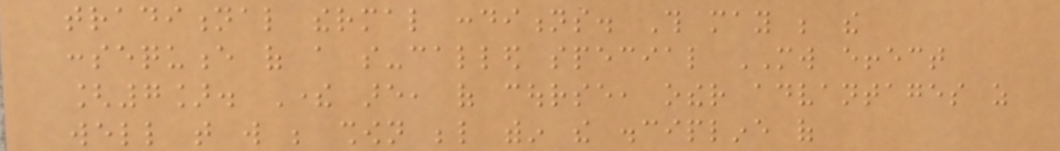traditional thermal conditions. This may be the
consequence of a so-called special MW effect
[7]. There are, of course, other advantages as
well that will be shown below within the discipline of
